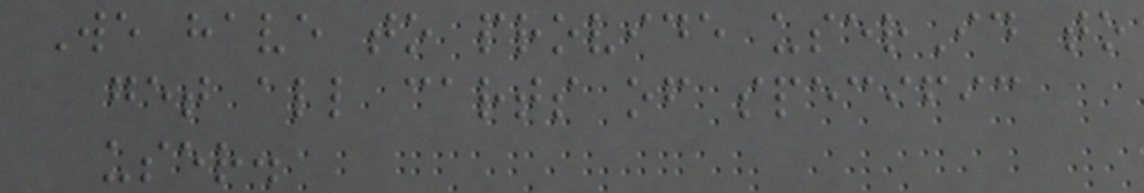We have to provide userId to
get all carts of specific
user.
